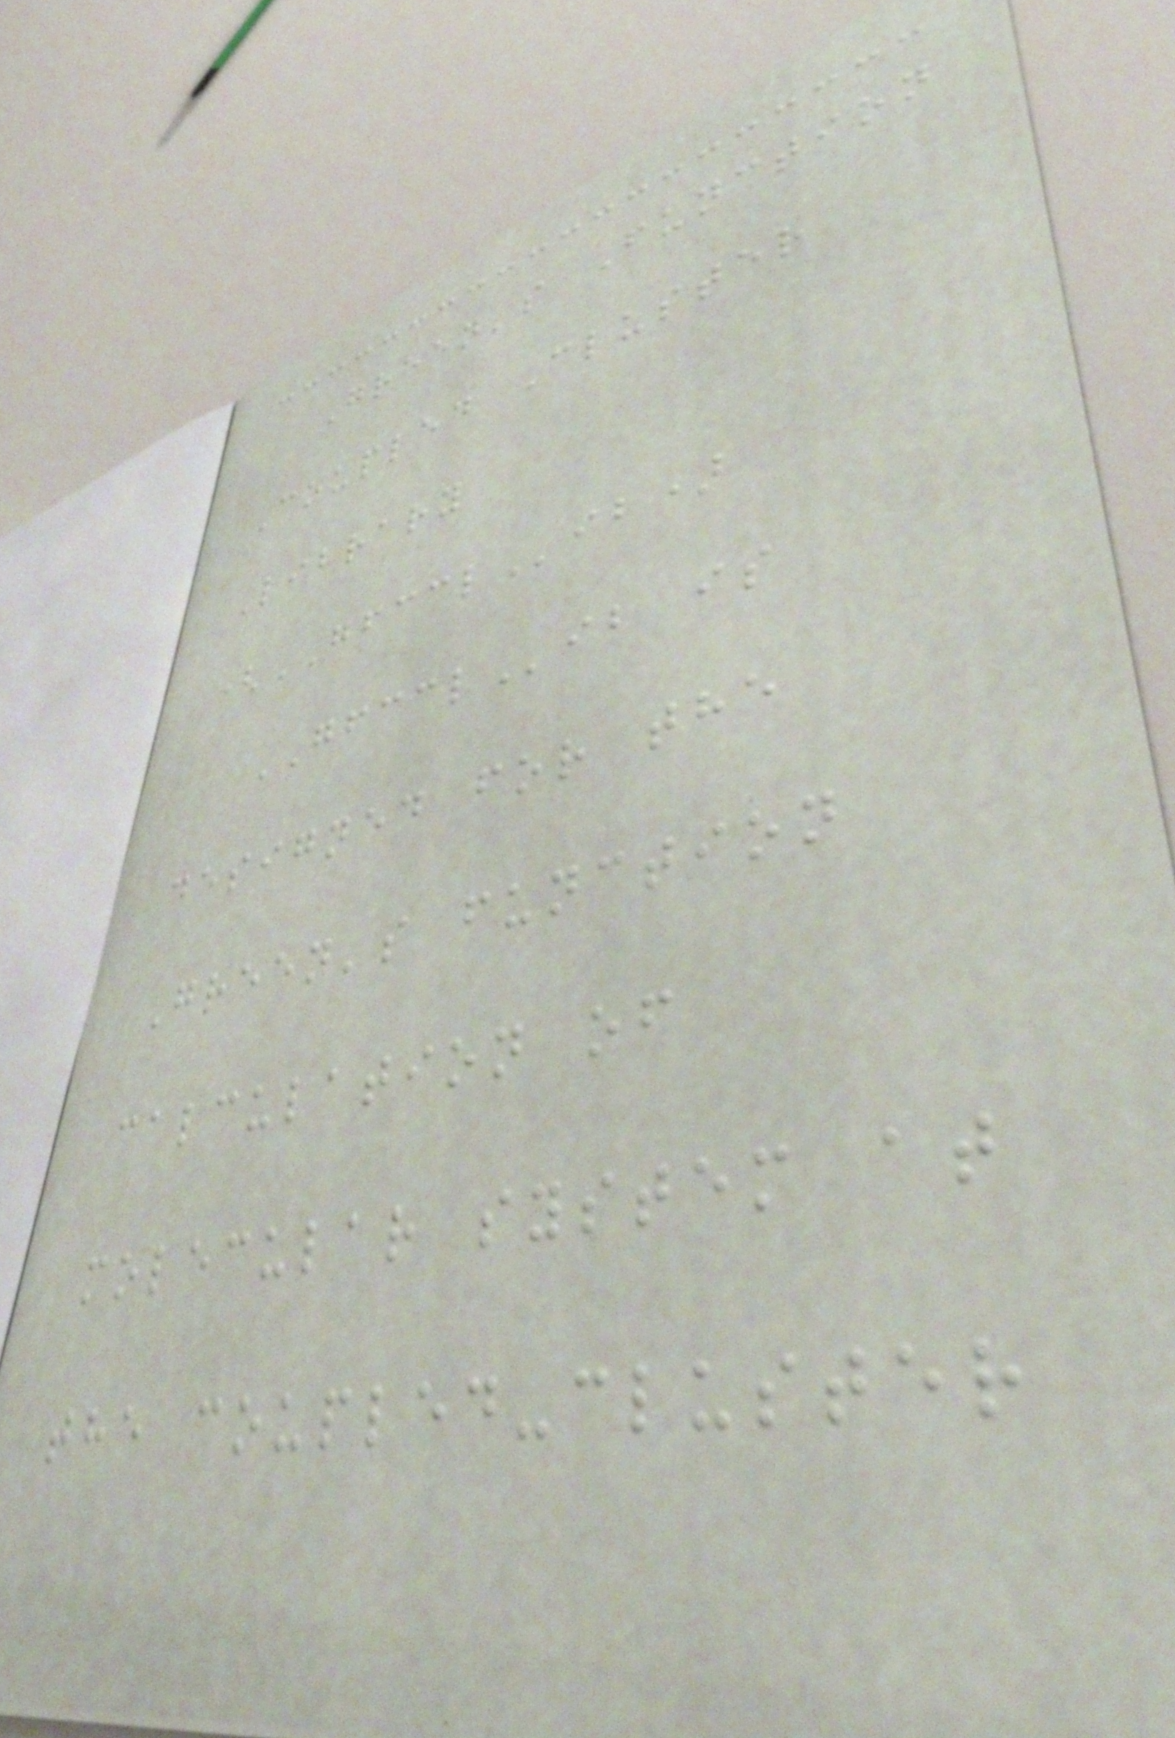Green's Function
Coupled Cluster
Library
(GFCCLib)
GFCCLib is
designed for the
Green's function
calculation of
molecular system at
the coupled-cluster
